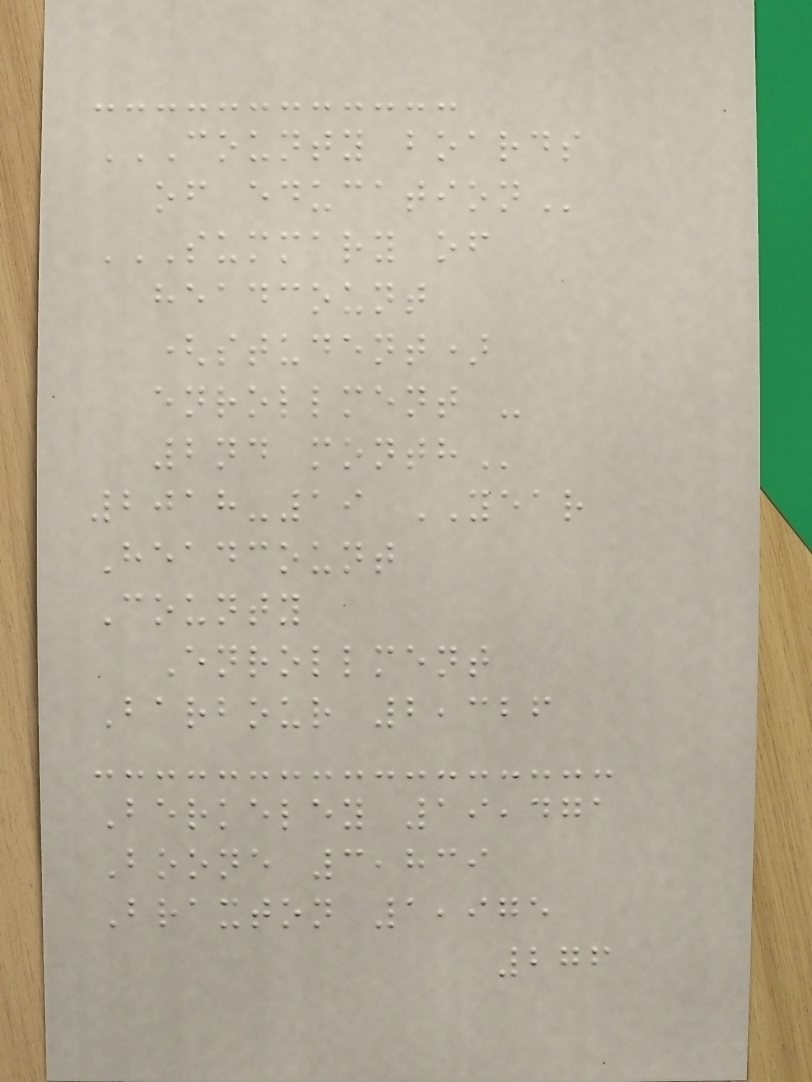COUNTY BOARDS
OF EDUCATION
SUMMARY OF
HEADCOUNT
(STUDENT)
ENROLLMENT -
2ND MONTH
2018-19 YEAR
Headcount
County
Enrollment
Barbour 2,326
Berkeley 19,471
Boone 3,839
Braxton 1,975
276
